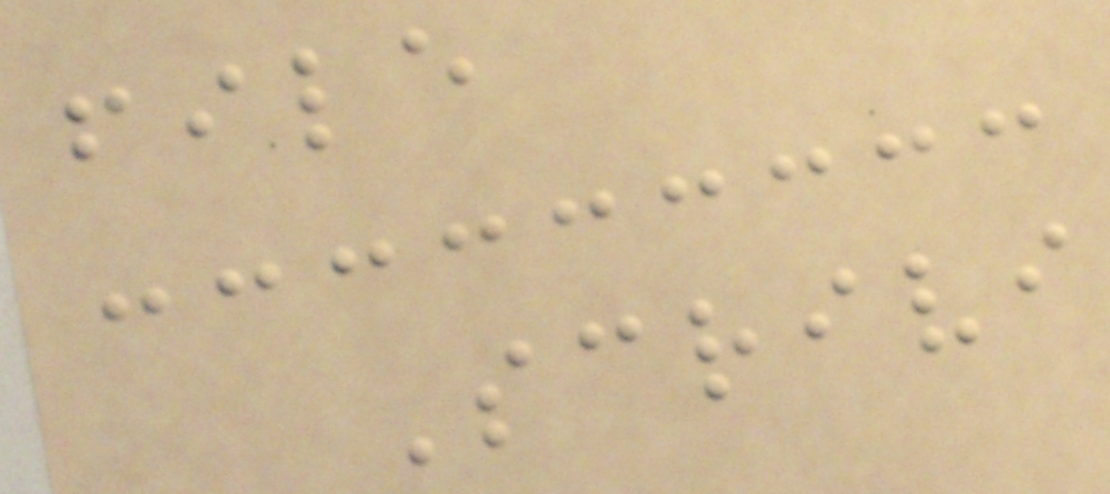file
Scrivi
